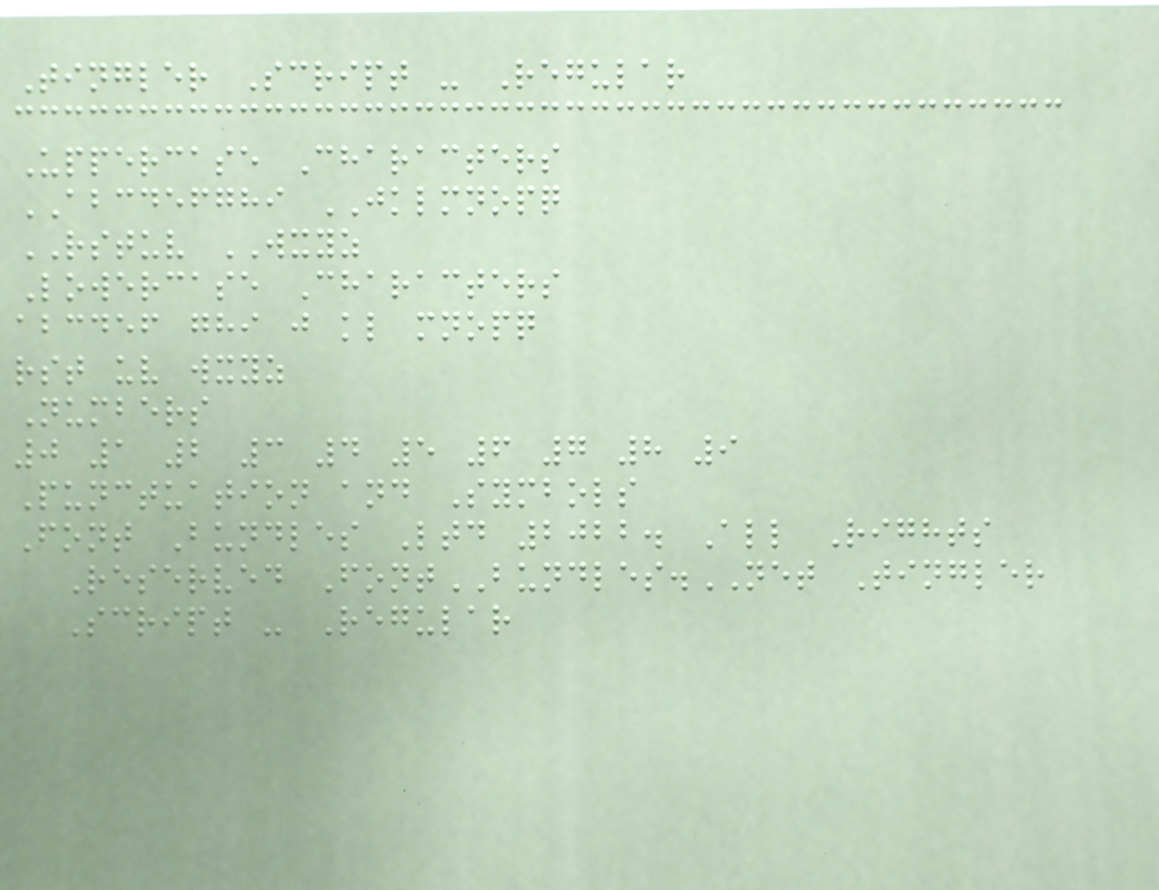Tingler Script - Regular
Uppercase Characters
ABCDEFGHI JKLMNOPQ
RSTUV WXYZ
Lowercase Characters
abcdef ghi j kl mnopq
rst uv wxyz
Numbers
0 1 2 3 4 5 6 7 8 9
Punctuation and Symbols
Font Bundles Ltd 2022. All Rights
Reserved FontBUNDLES.NET Tingler
Script - Regular
